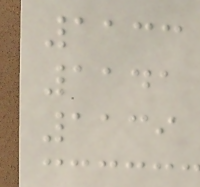1133
1141
1139
